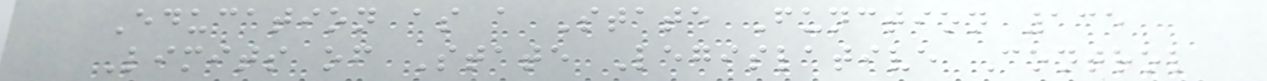Education as a State Function 135
Limits of State Legislative Control
